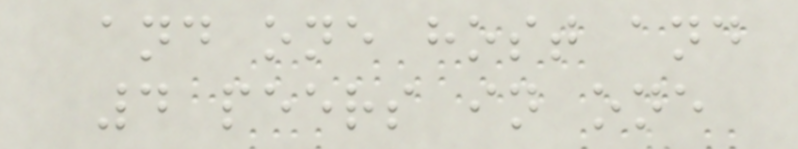and one host and
4 peers in one
